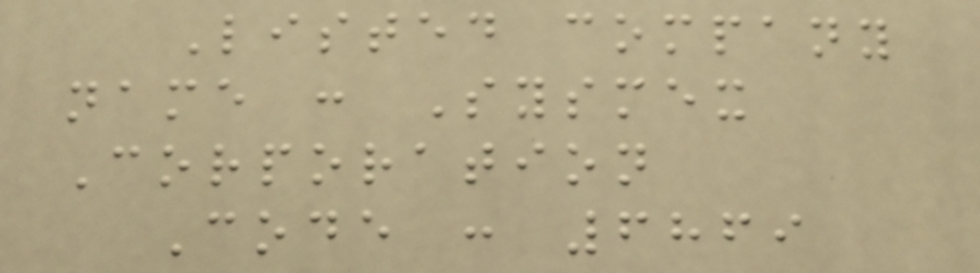Listed company
name : Sysmex
Corporation
Code : 6869
